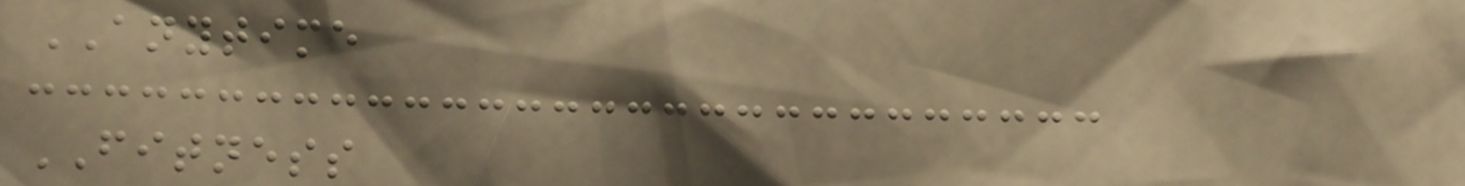ANYTIME
FITNESS
